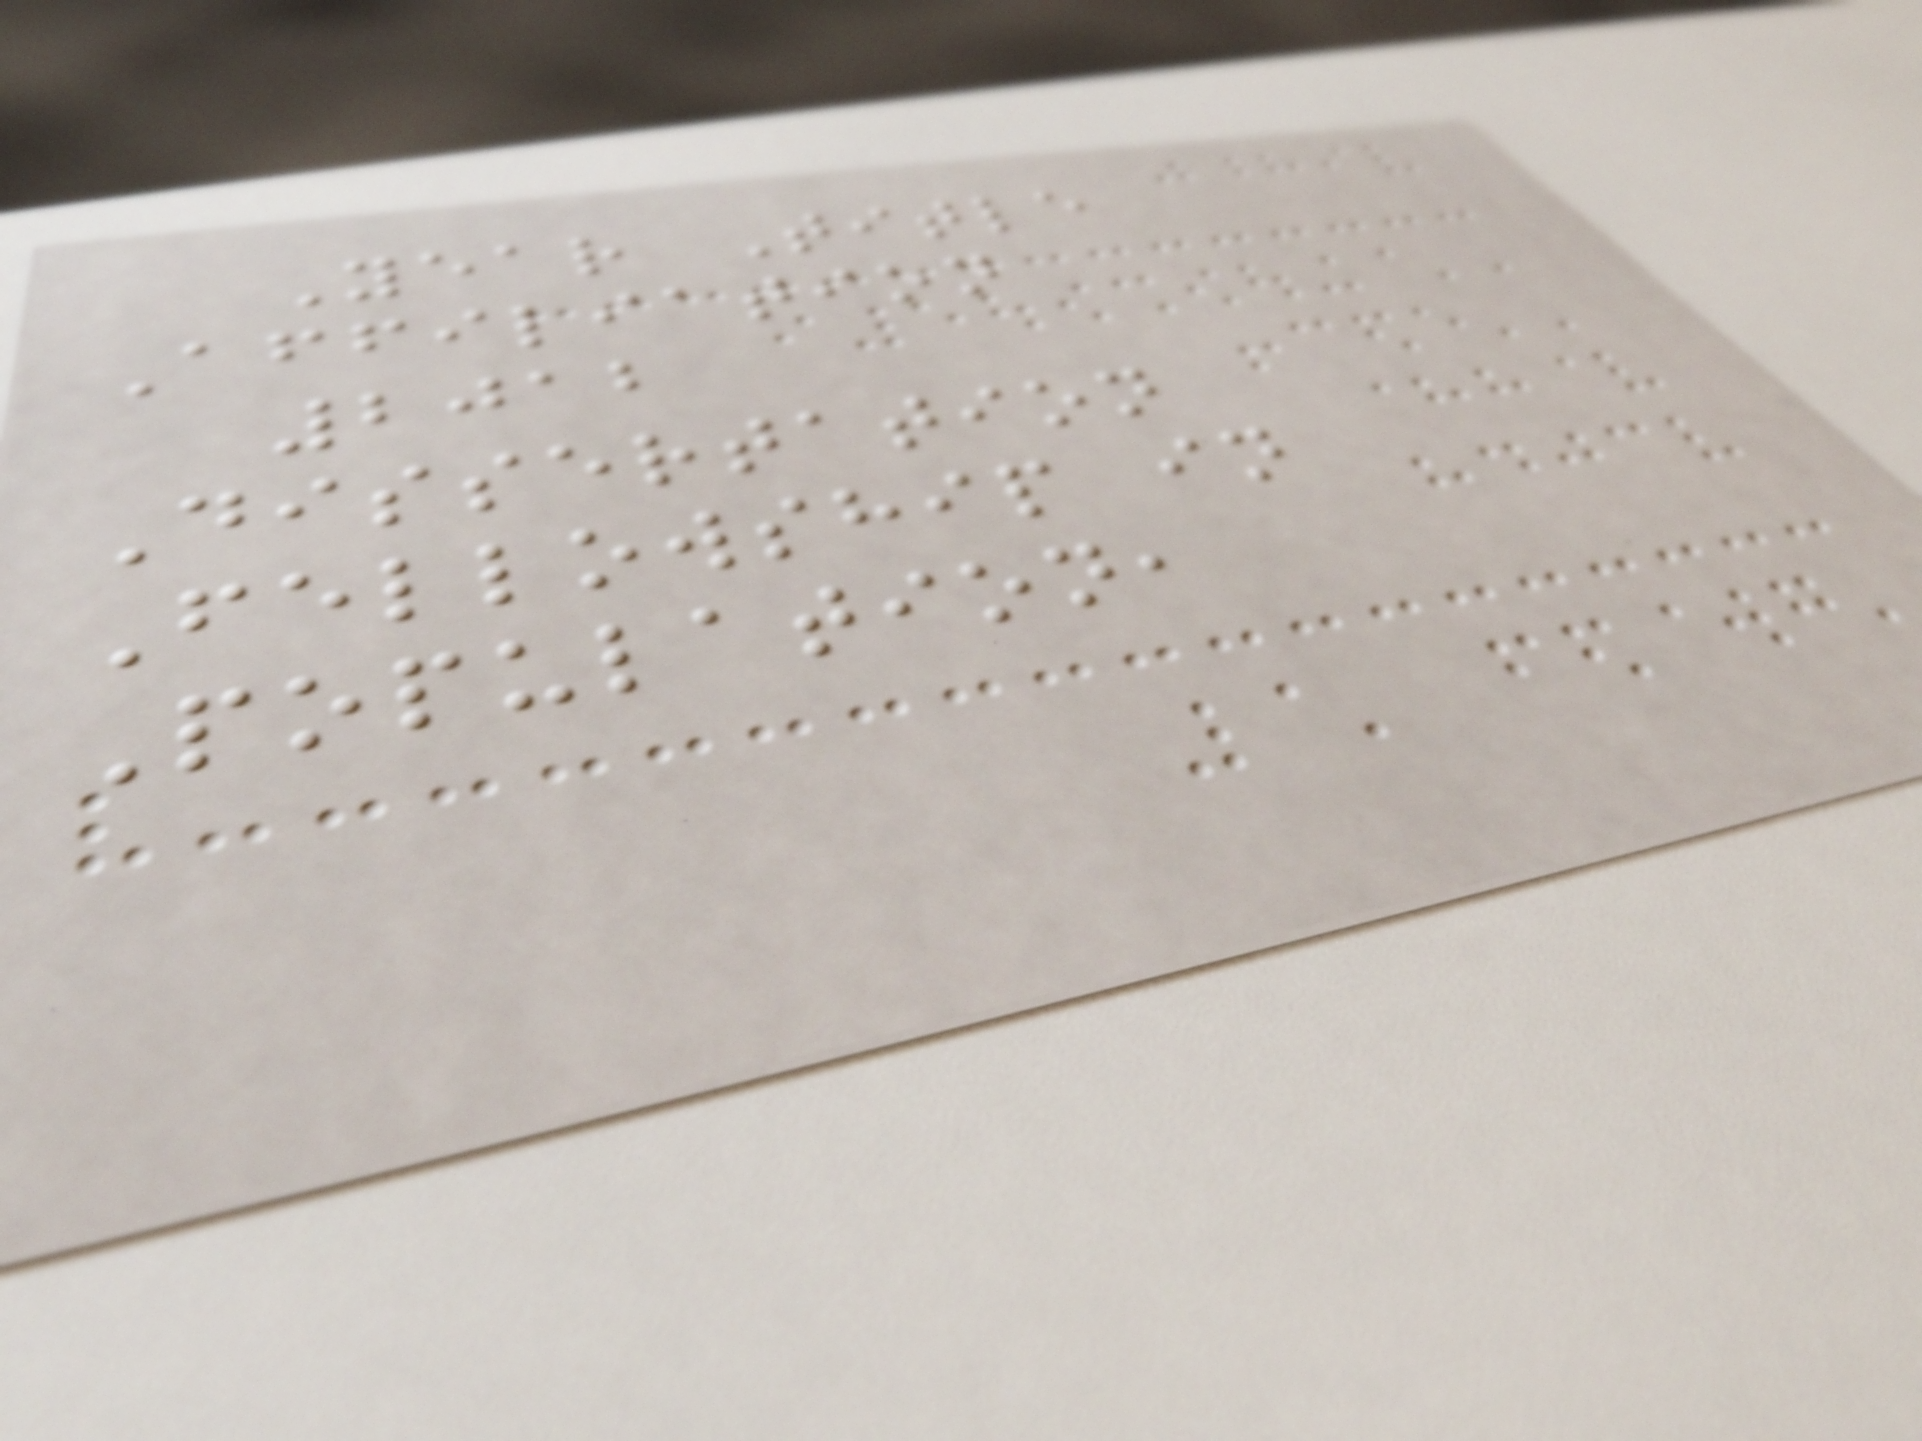Year Title
Affiliation
2012
Dissertation
Fellowship in
Population,
